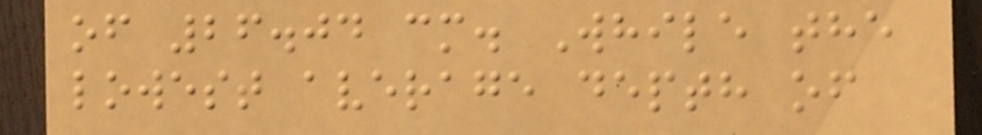of 26.04 cm. While the
lowest average depth of
